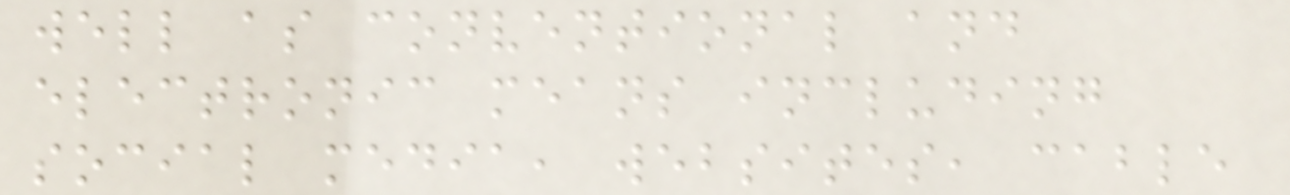well as conventional and
electronic means including
social media, websites, cable
